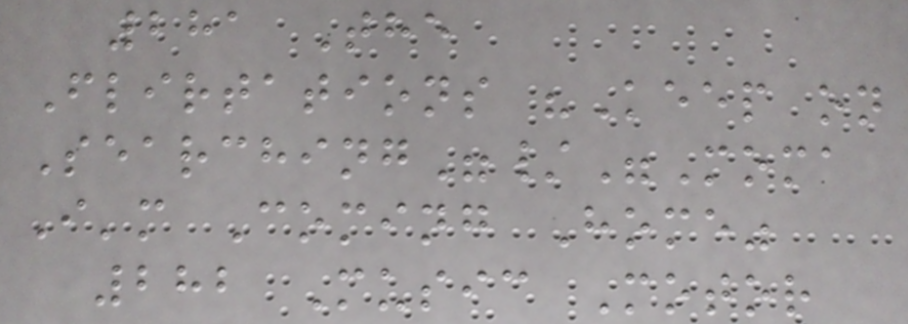281 The
Flirtations "Keep on
Searching"/"Moma
I'm Coming Home"
282 Music Motor
